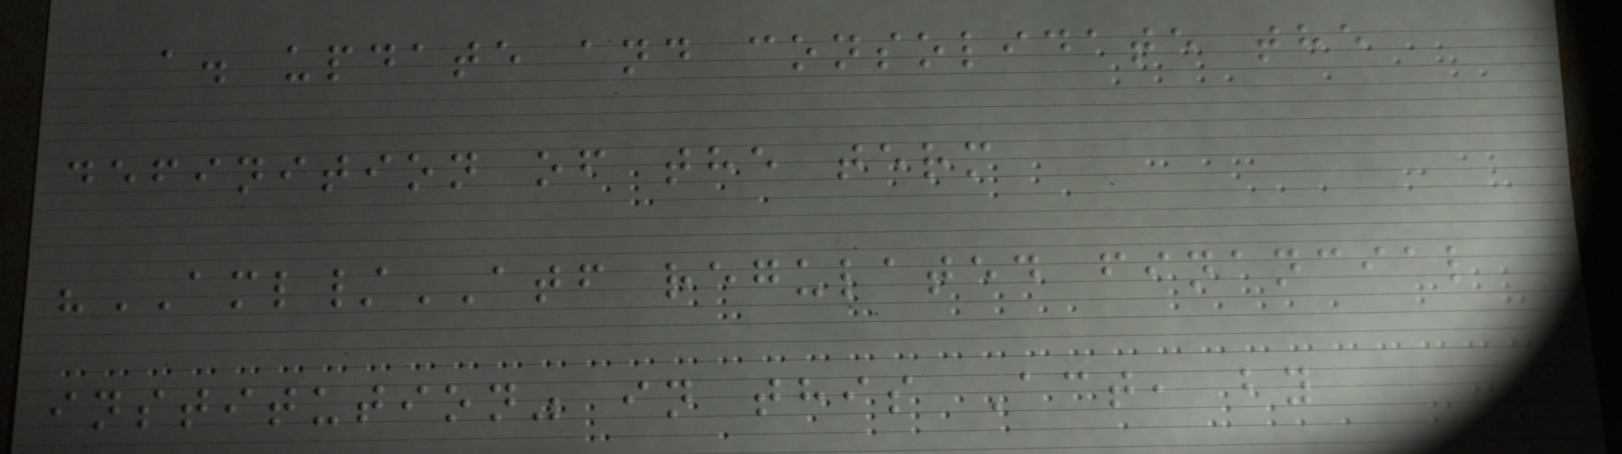a. update and consolidate the
definition of the term
"AML/ATF regulated financial
institution" in this Act, by
